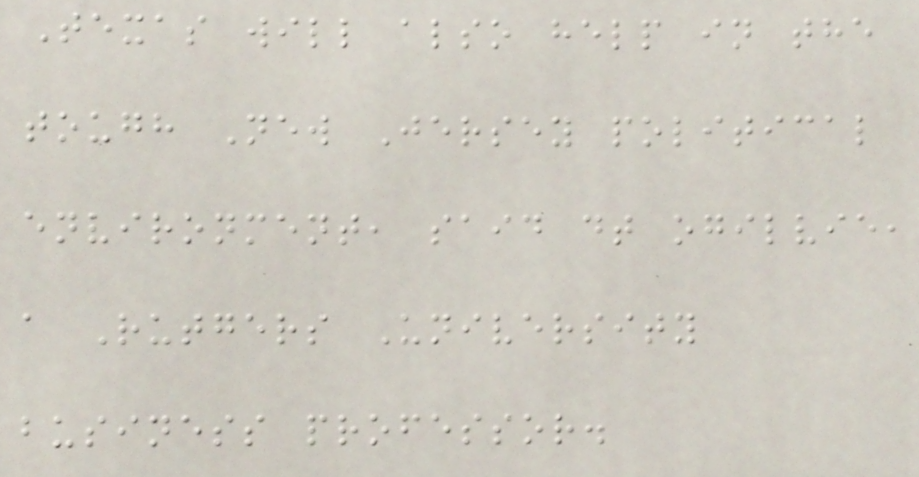Texas will also help in the
tough New Jersey political
environment, said dt ogilvie,
a Rutgers University
business professor.
